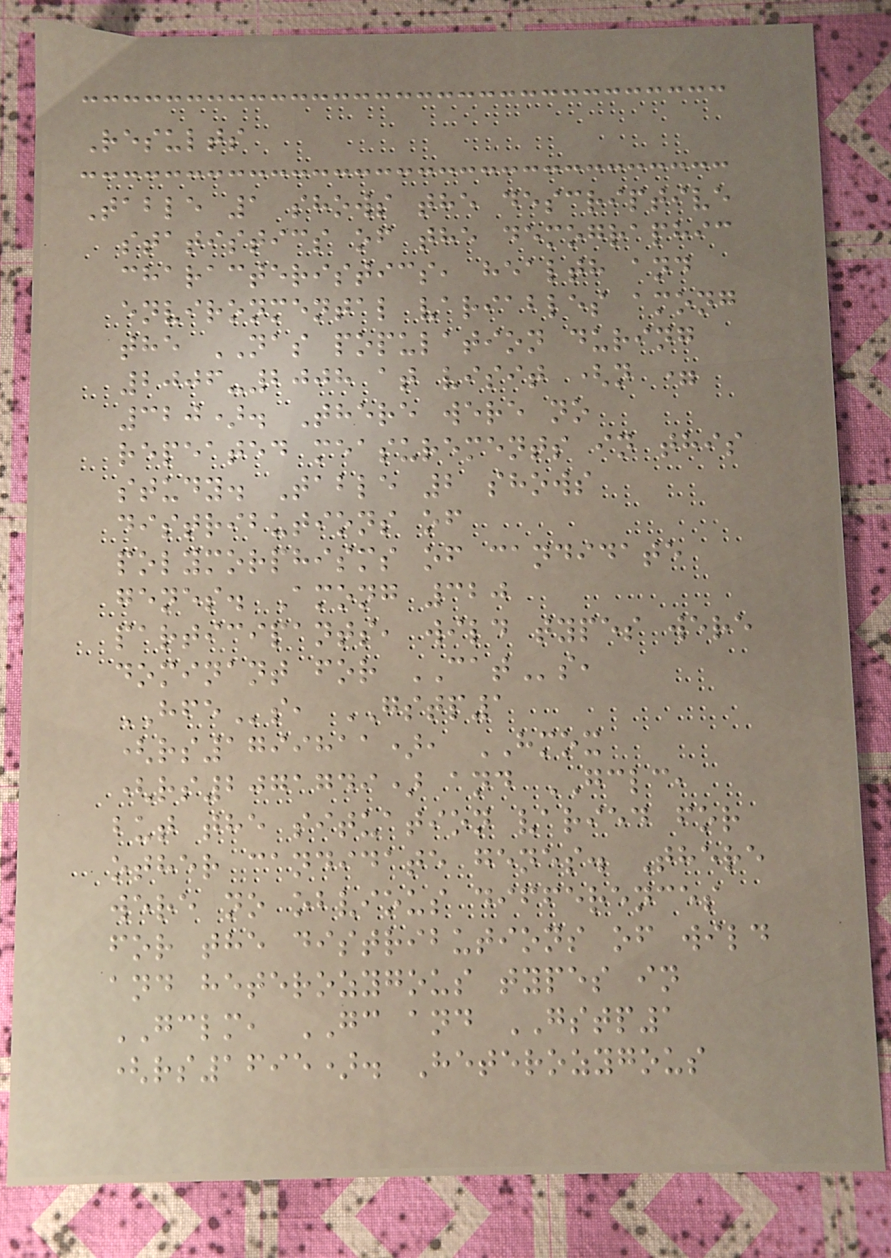Results
Table 1 shows the descriptive
statistics of the demographic
characteristics, health and
environmental variables among
the NAS population during
2006-2008 at visit (n =
320). There were no
repeated measurements in this
study. Table 2 shows
distributions of
polymorphisms of candidate
genes. Among 320
participants, wild types were
dominant for CATs,
HFEs, GSTP1
(rs1799811), HMOX
(rs2071749) and GCLC,
but the situation varied for
other candidate genes. There
were no obvious differences
for the distributions of wild
and heterozygous types in
GCLM, GC and GSTP1
(rs1695). Heterozygous
